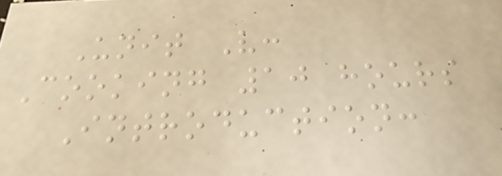Unit V:
Cooking 10 hours
Introduction:
